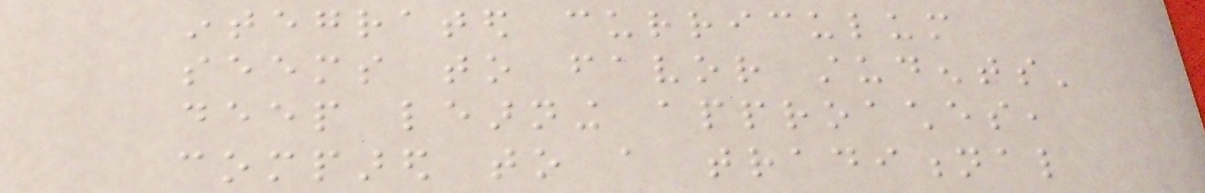integrated curriculum
seems to favor students'
deep learning approaches,
compared to a traditional
